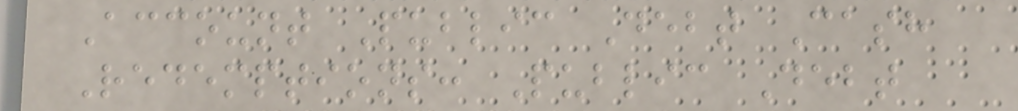Account Public Debt Cash
Redemptions: Public Debt
